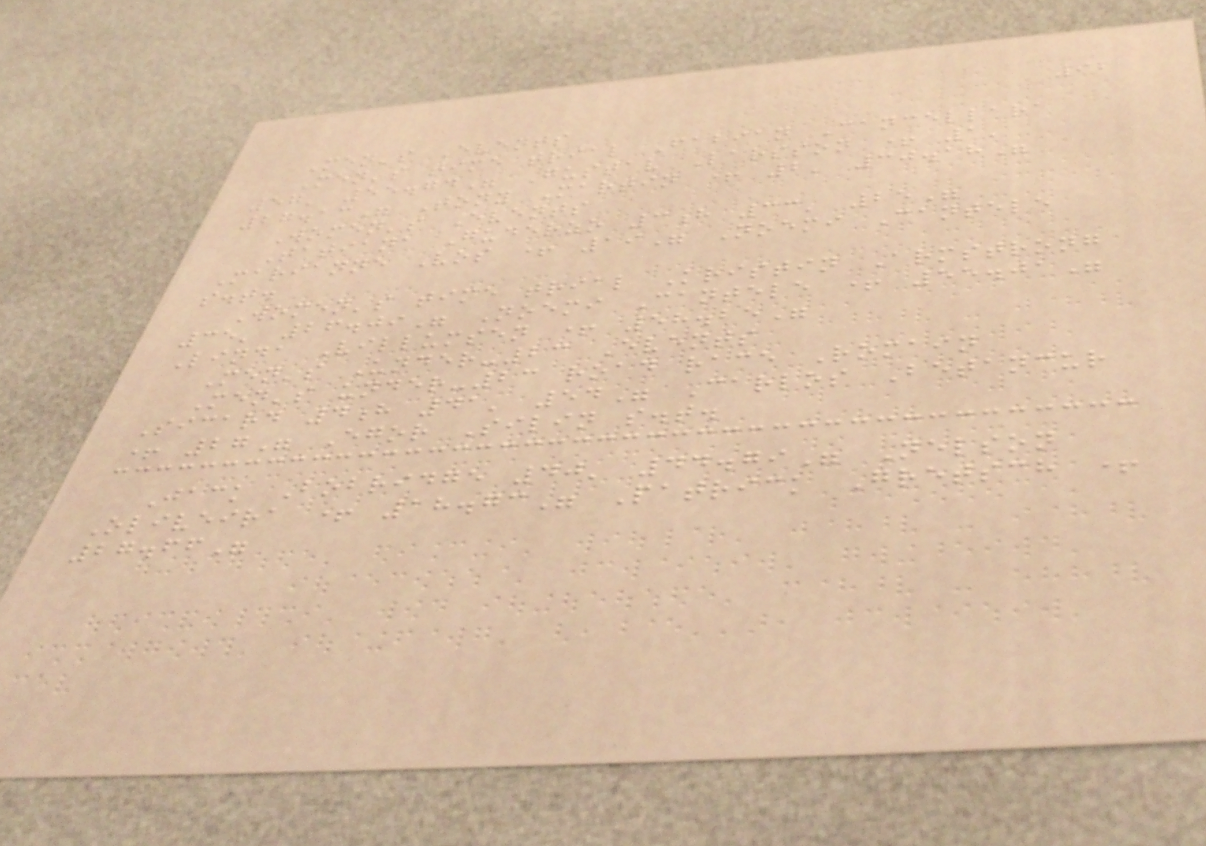92
Men's Events
Men's time trial Fabian Cancellara
57' 55.74" Gustav Larsson + 1'
27.13" Tony Martin + 2' 30.18"
Women's Events
Tatiana Guderzo 3h 33' 25"
Marianne Vos + 19" Noemi Cantele
s.t.
Women's time trial Kristin Armstrong
35' 26.09" Noemi Cantele + 55.01"
Linda Villumsen + 58.25"
Men's Under-23 Events
Men's under-23 road race Romain
Sicard 4h 41' 54" Carlos Betancur
+ 27" Egor Silin s.t.
Jack Bobridge 40' 44.79" Nelson
Oliveira + 18.73" Patrick Gretsch +
27.66"
